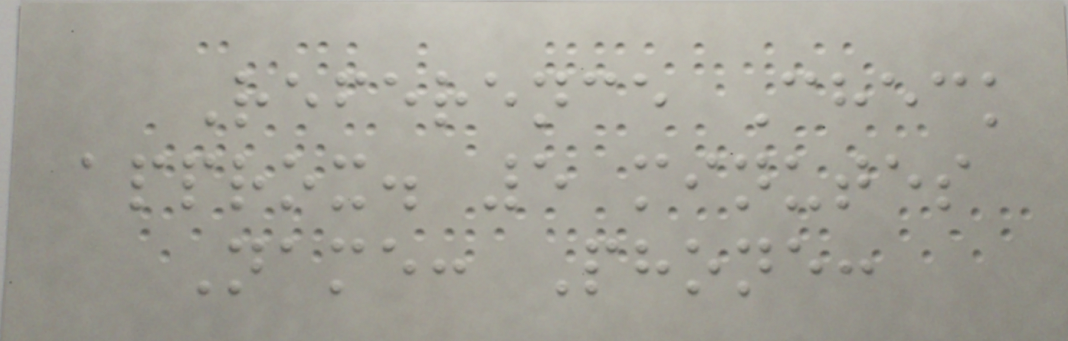Reference Check
approx. 5 minutes
Name: Phone:
